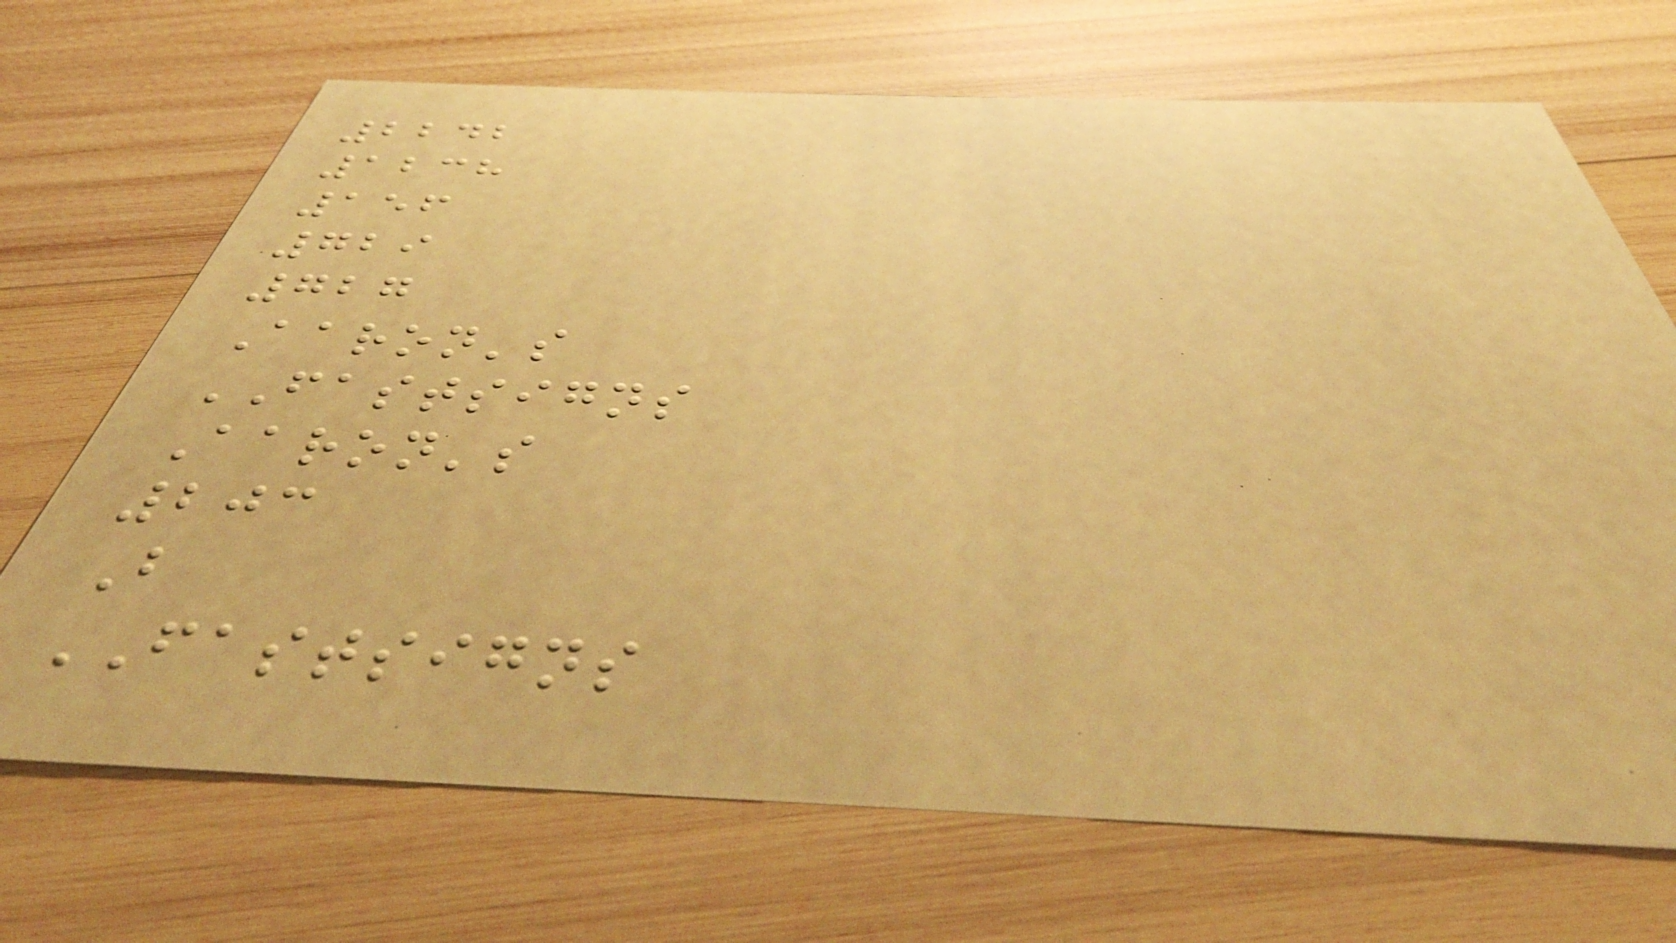2242
1238
156
729
727
Aaron's
FASTSIGNS
Aaron's
203
B
FASTSIGNS
